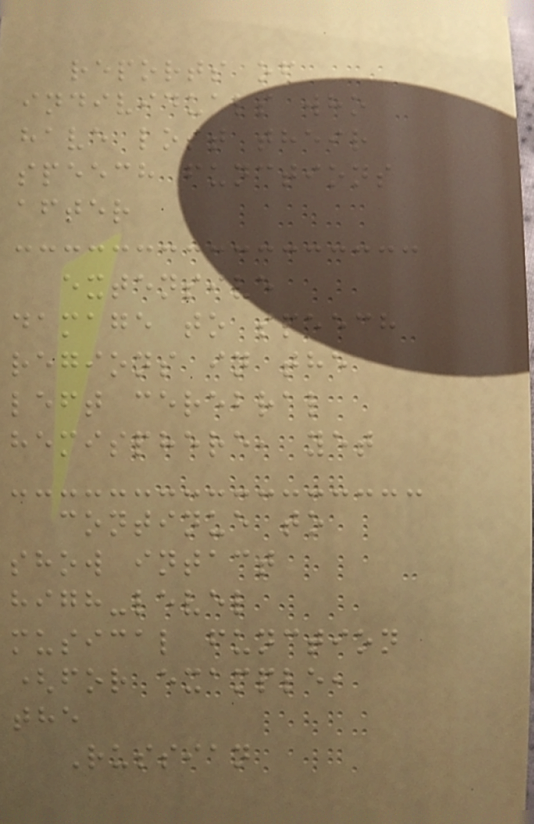reports of
individuals who
have lost their
speech functions
after
extensive
damage to speech
regions in the
left cerebral
hemisphere, yet
continue to
show intact
high-level
musical function
(for example,
the
Russian
